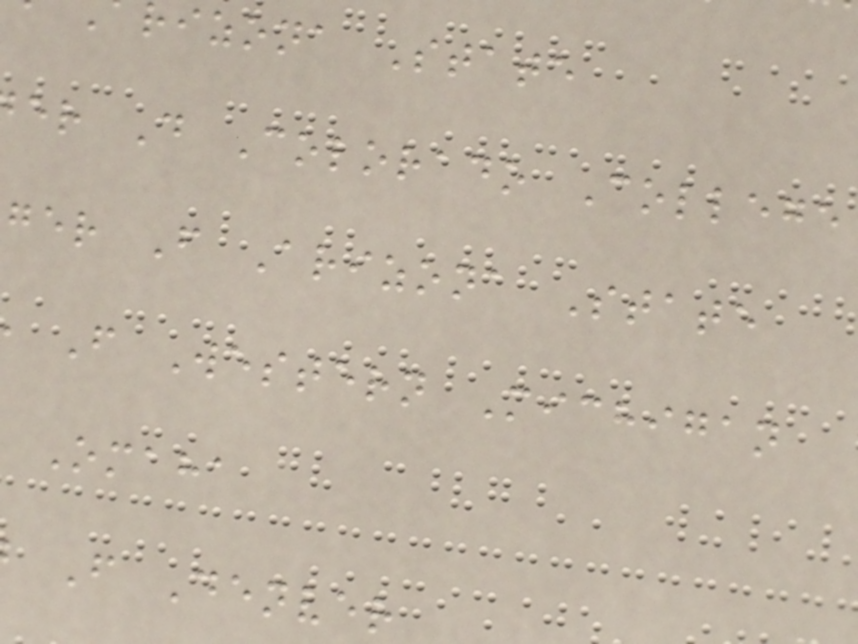rizona State
er D Colorado College
ger F Arizona State
F Western Michigan
Omaha
F Denver
